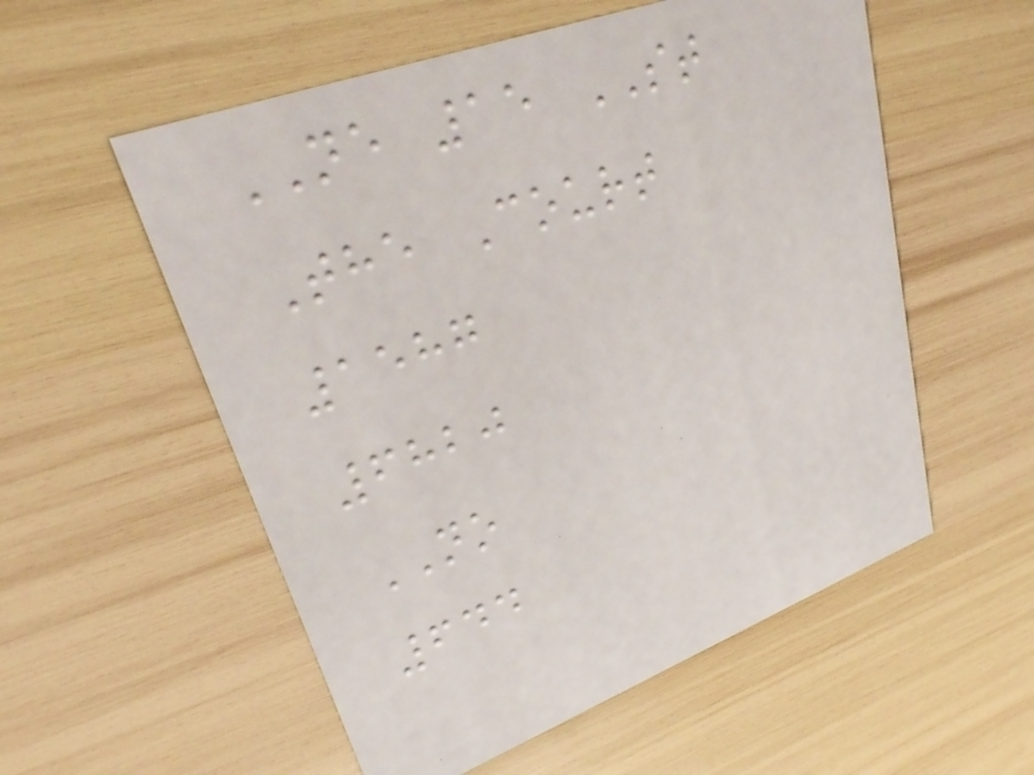NE 15 ST
The Court
1587
6820
NO
644
